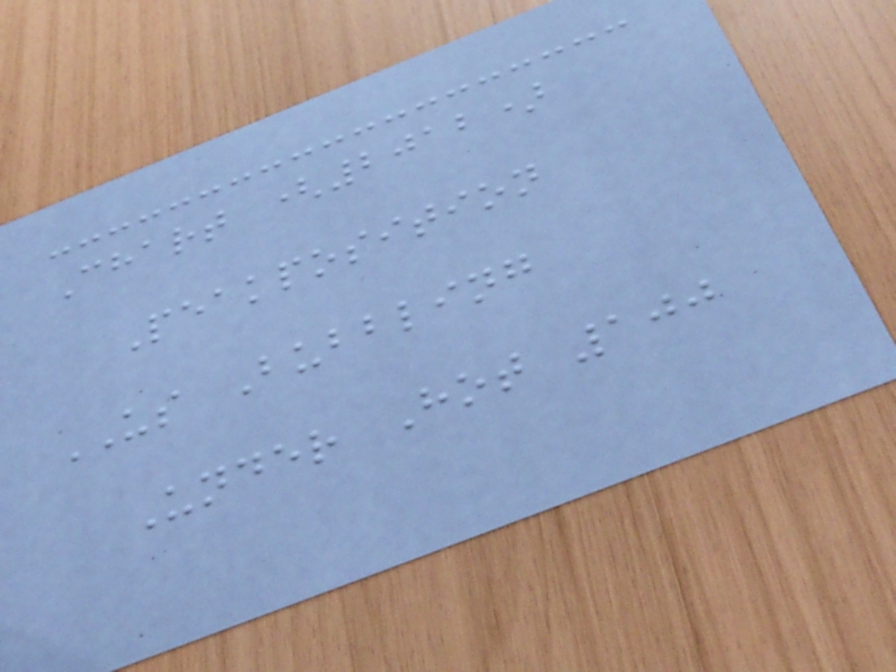Chart (2012)
Peakposition
US Bubbling
Under Hot 100
